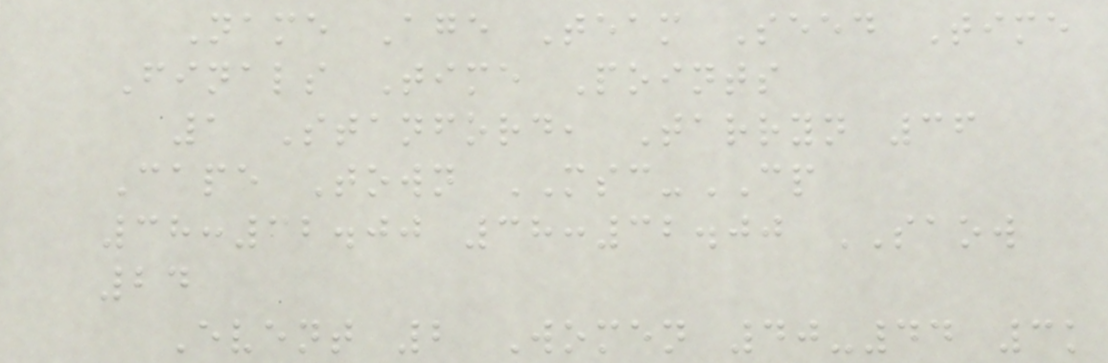Name Age Team Seed Time
Finals Time Points
1 Stanford, Tarryn 36
Cape Town MSC-CP
38:32.00 38:32.00 SAOW
24
Event 2 Women 40-44 3k
